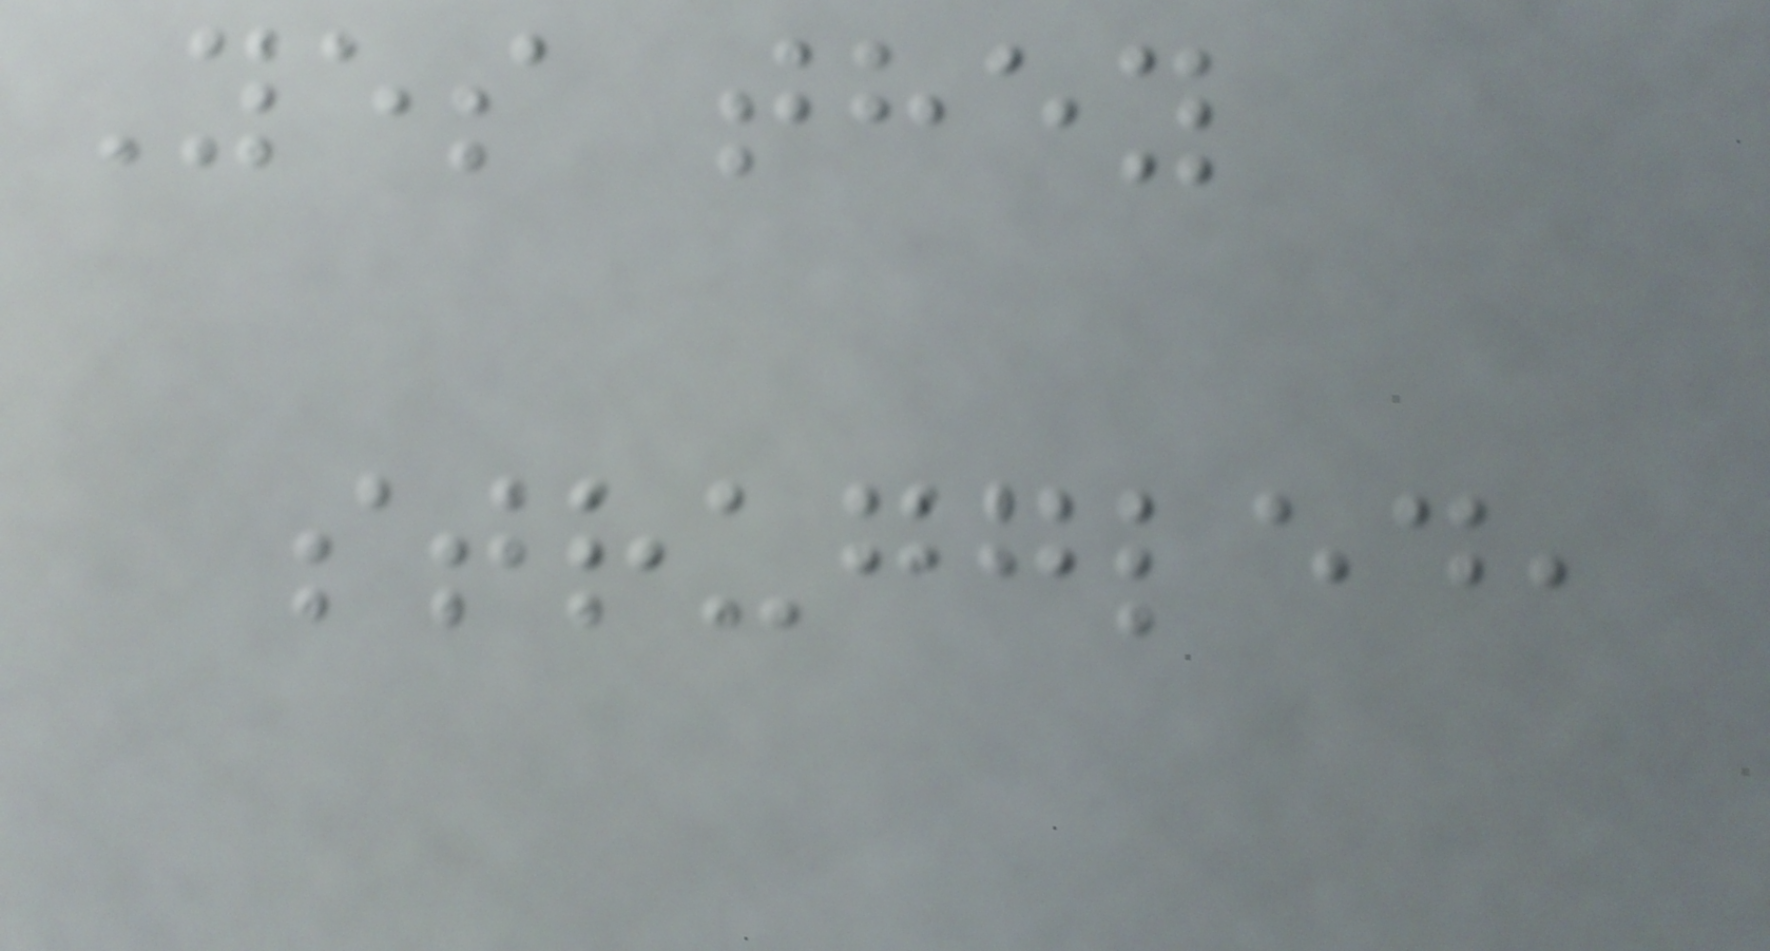Yes they
struggled,
